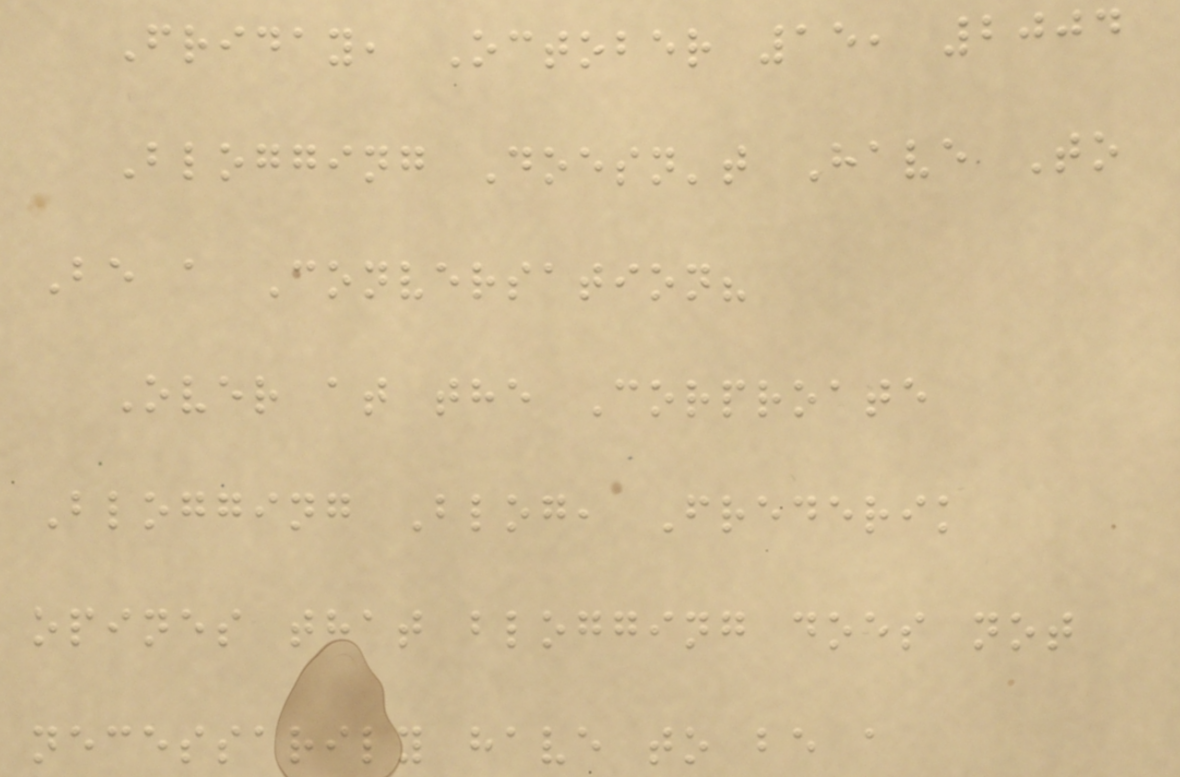Friday, October 15, 2004
Blogging Doesn't Have To
Be a Conversation?
Over at the Corproate
Blogging Blog, Frederik
opines that blogging does not
necessarily have to be a
